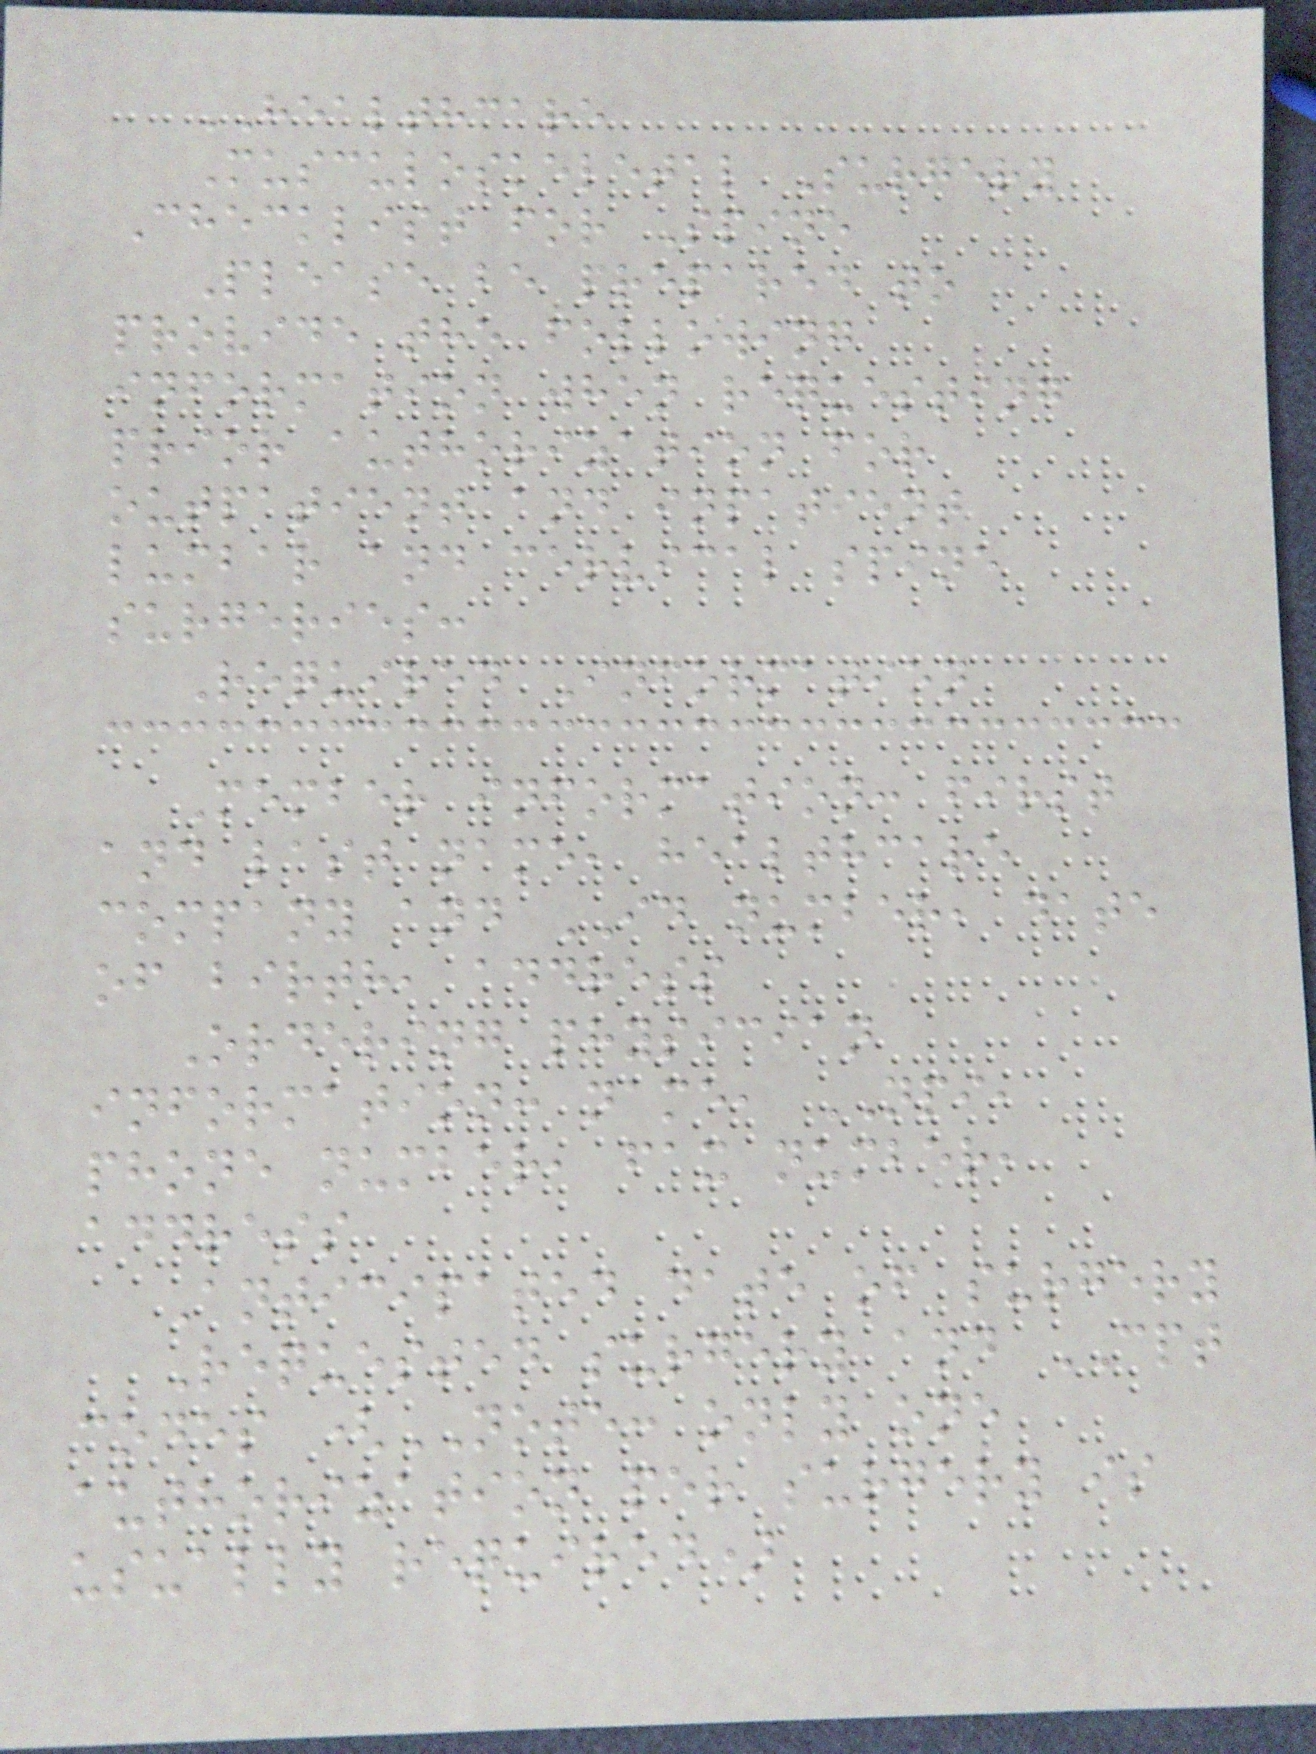HEALTHCARE
Musculoskeletal Surgery
Checklist for Spine
Please be prepared to
provide the following
information when requesting
prior authorization for
outpatient and inpatient
lumbar and cervical spine
surgeries:
Required Information
Member information: first
and last name, healthcare
company and ID number, date
of birth, address
Ordering physician
information: name, NPI,
phone number, fax number,
address
Anticipated date of surgery
Requested surgery and CPT
codes (NOTE: only one
authorization per surgery is
usually required)
